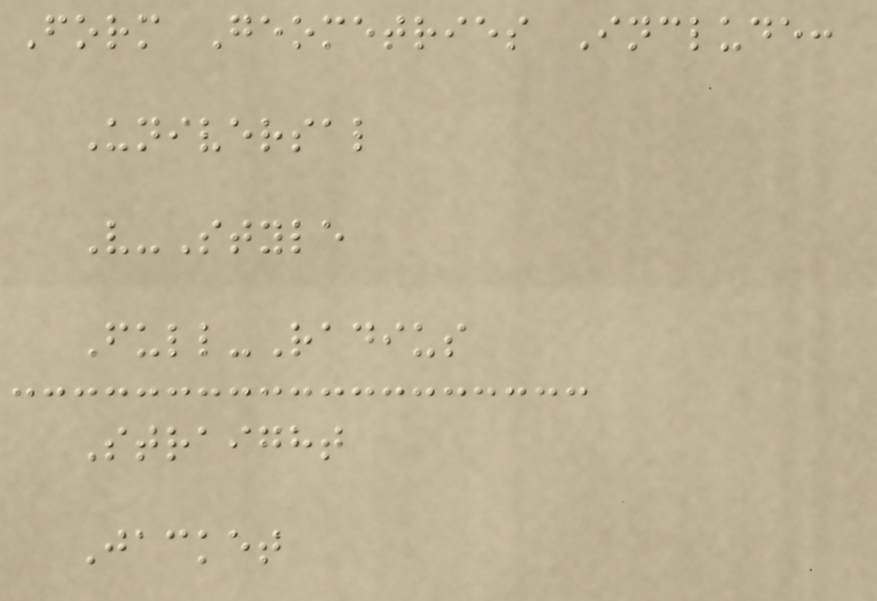Form Geometries Include:
Universal
V-Style
Full-Radius
Straight
Jacket
